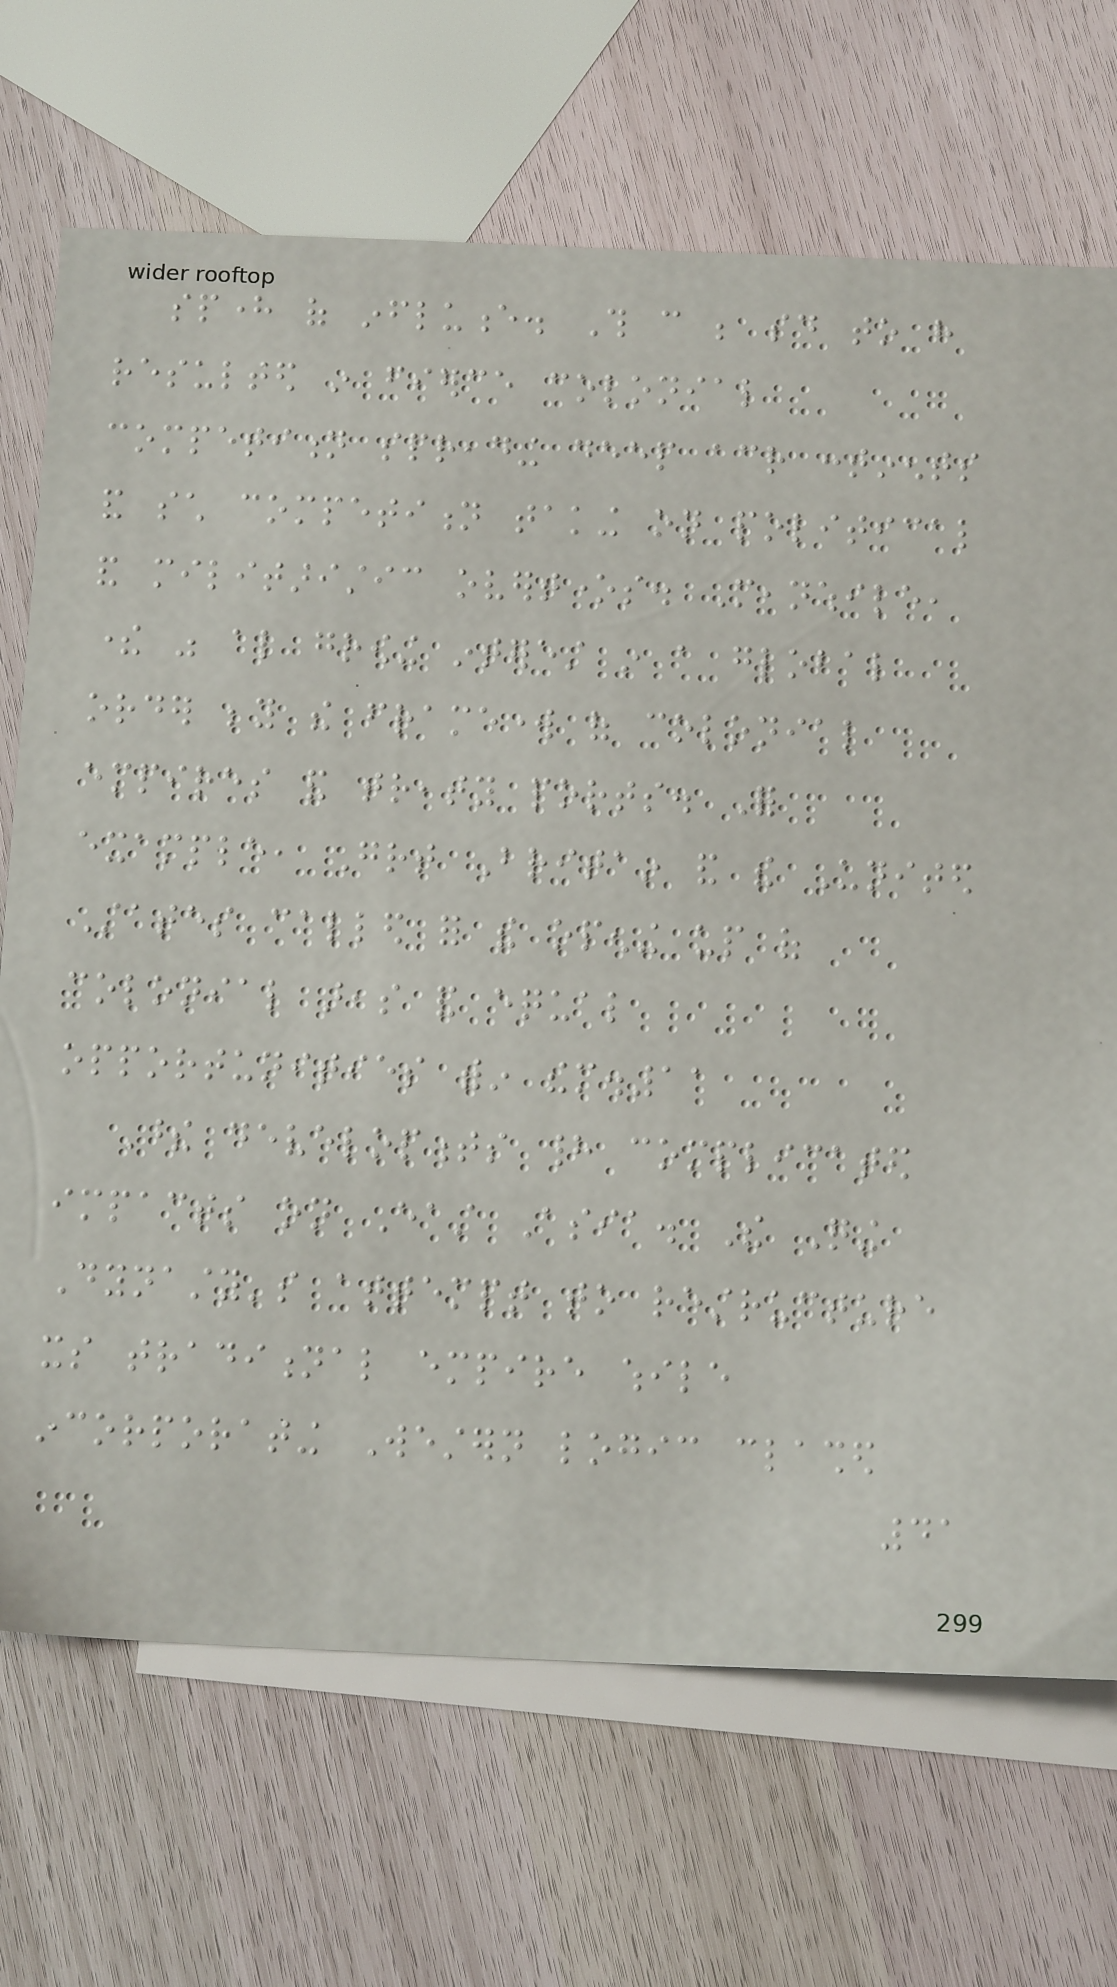sphere of influence. This can be said to have
resulted in fierce colonial
competition spreading deep across continents
and such competition taking on political
and militaristic overtones. Meanwhile,
there was also growing interest in a global
order beyond the framework of colonial
empires and treaty ports. For
example, Great Britain and the United
States called for the opening up of
colonial areas and equal
opportunities within them.11
These developments had complicated
impacts on East Asia. The Qing
Dynasty's attempt to restructure
its traditional empire while
incorporating Western logic clashed
41
